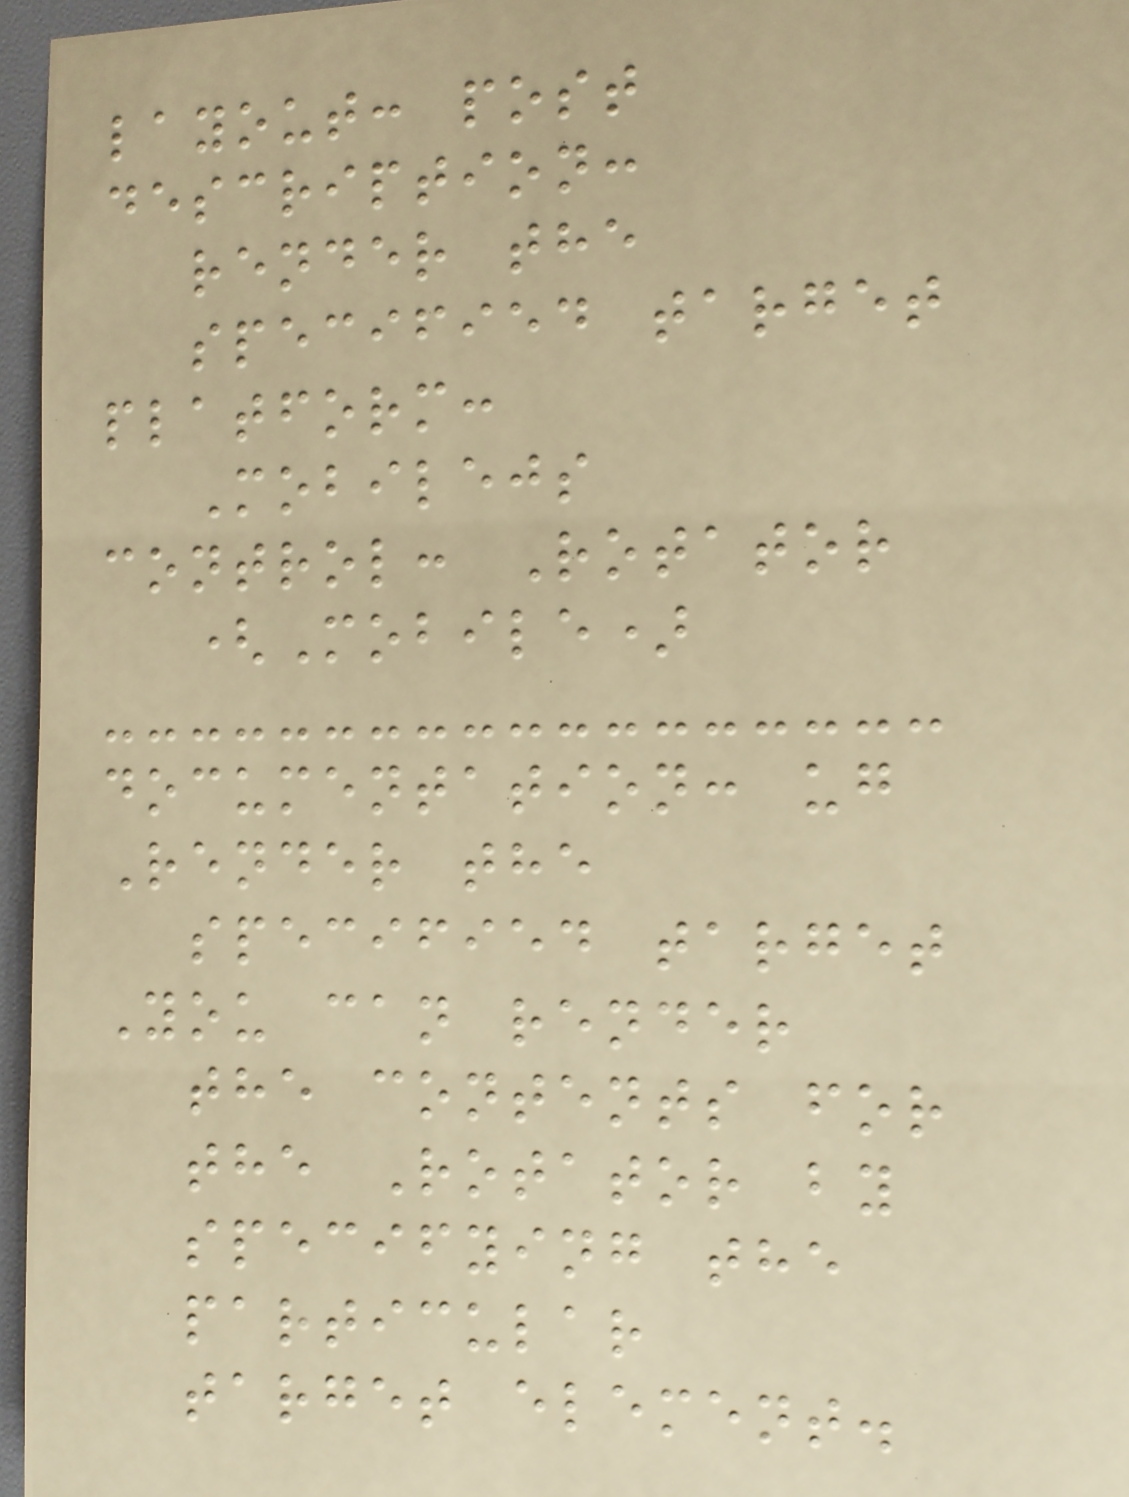layout: post
description:
render the
specified target
platform:
Mobilejs
control: Rotator
(Mobile)
documentation: ug
Render the
specified target
You can render
the contents for
the Rotator by
specifying the
particular
target element.
